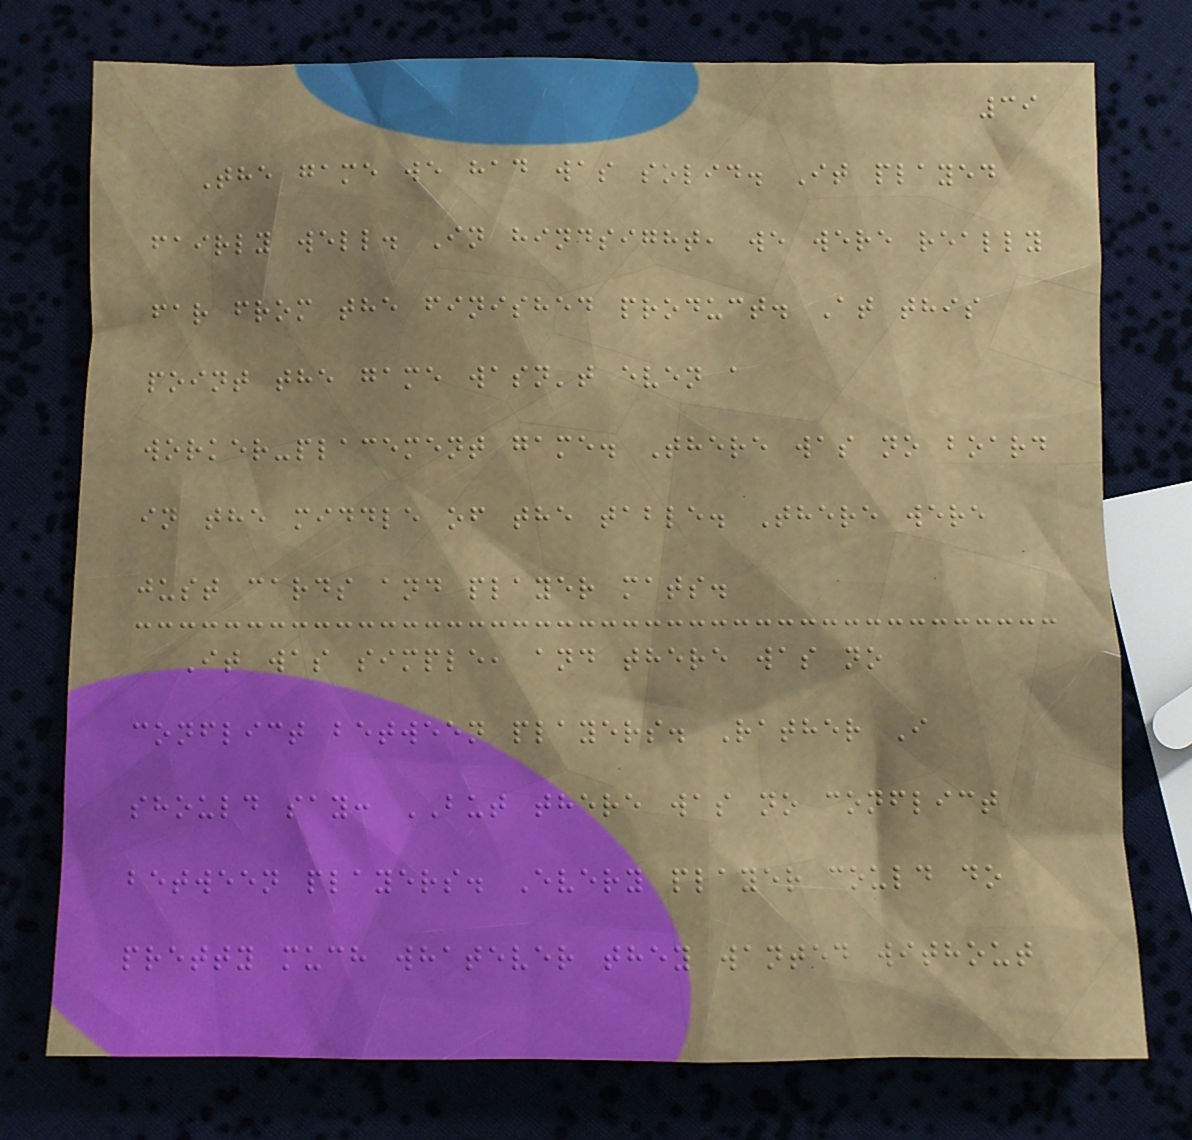39
The game we had was solid. It played
fairly well. In hindsight, we were really
far from the finished product. At this
point the game wasn't even a
worker-placement game. There was no board
in the middle of the table. There were
just cards and player mats.
It was simple, and there was no
conflict between players. Rather I
should say: BUT there was no conflict
between players. Every player could do
pretty much whatever they wanted without
